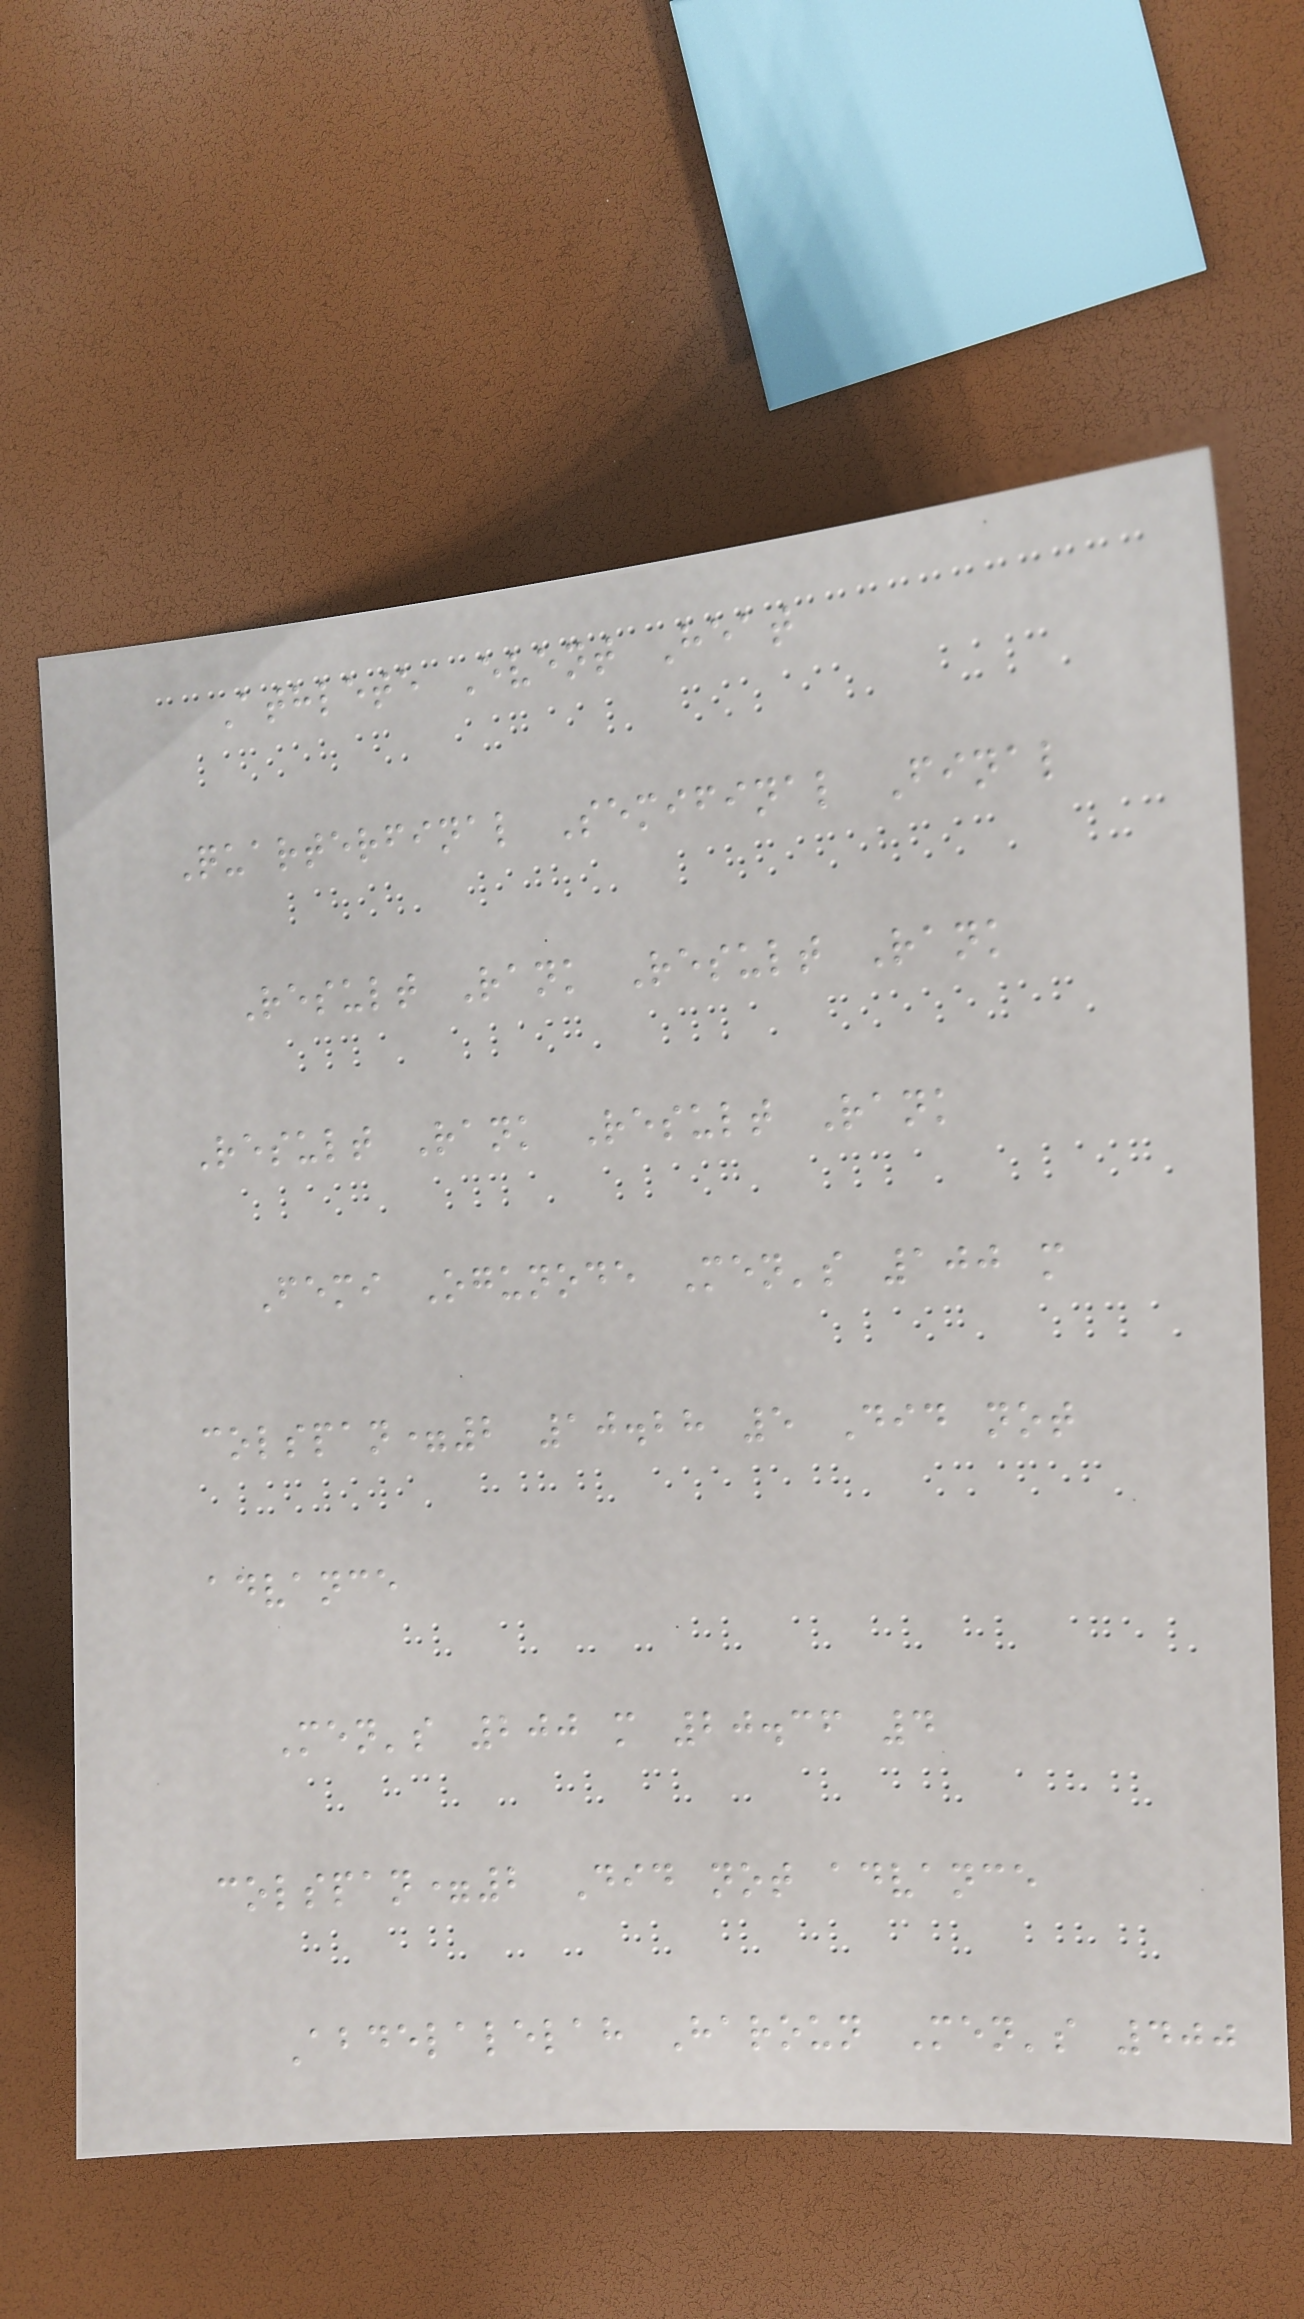Athlete Event Heat
Quarterfinal Semifinal Final
Result Rank Result Rank
Result Rank Result Rank
Femi Ogunode Men's 100 m
colspan=2 10.28 5 Did not
advance
Men's 200 m 20.36 4
colspan=2 Did not advance
Abdelalelah Haroun Men's 400
